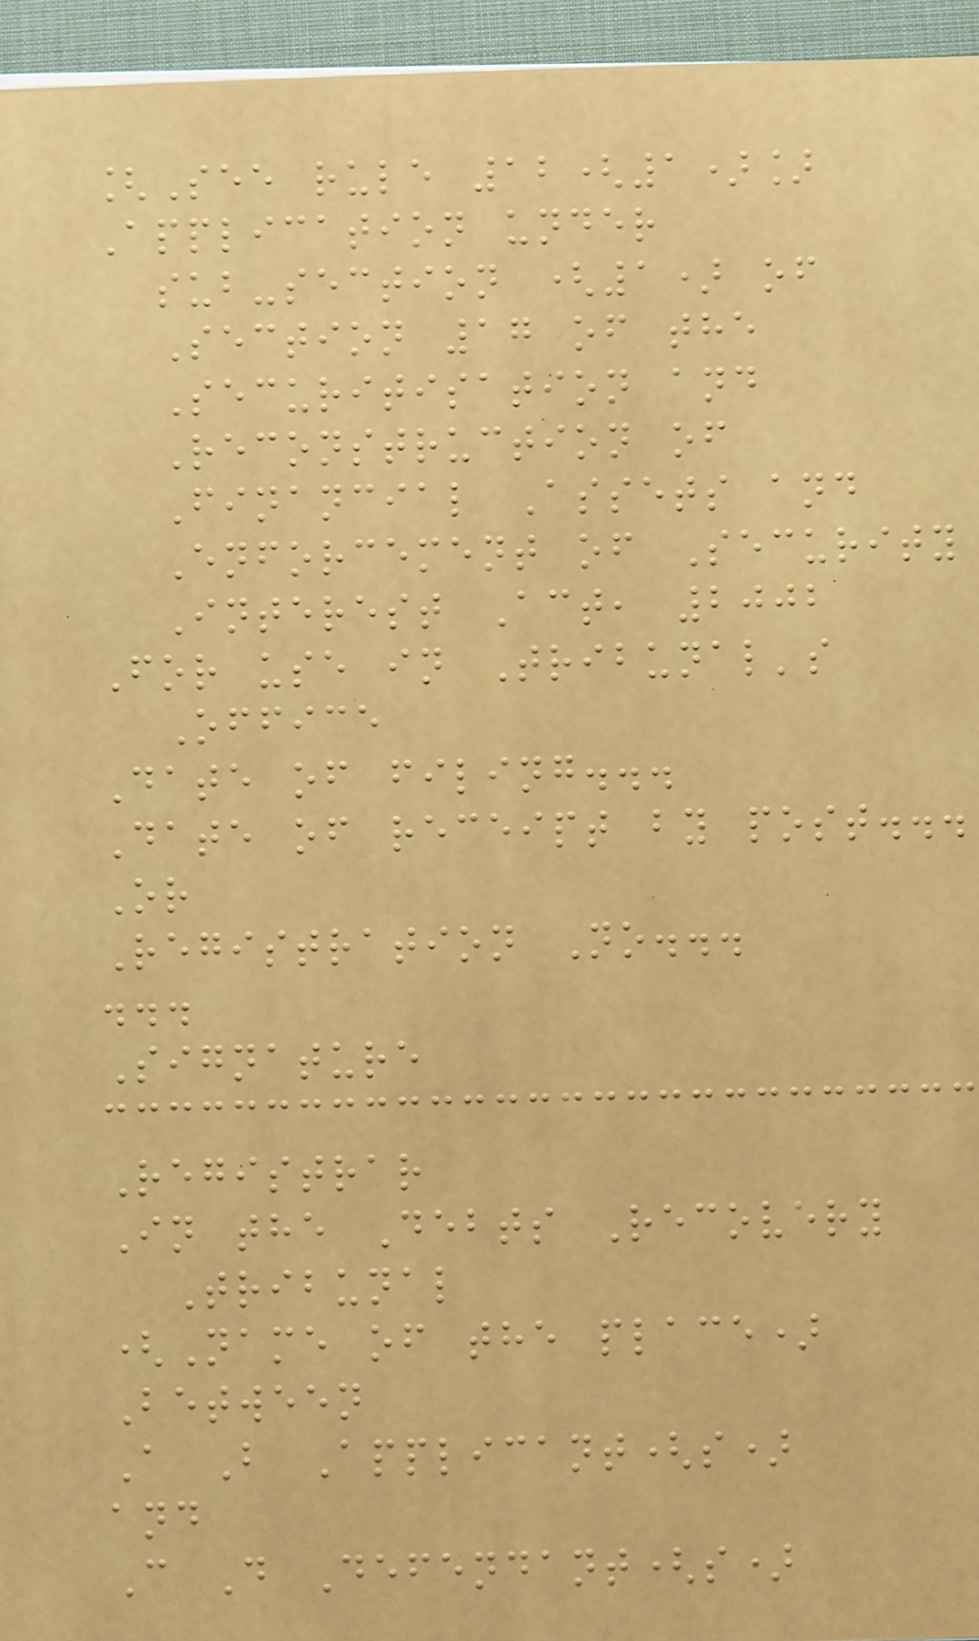[See rule 12(1)]
Application under
sub-section (1) of
Section 17 of the
Securitisation and
Reconstruction of
Financial Assets and
Enforcement of Security
Interest Act, 2002
For use in Tribunal's
Office
Date of filing...
Date of receipt by post...
Or
Registration No...
...
Signature
Registrar
In the Debts Recovery
Tribunal
(Name of the place)
Between
A B Applicant(s)
and
C D Defendant(s)
